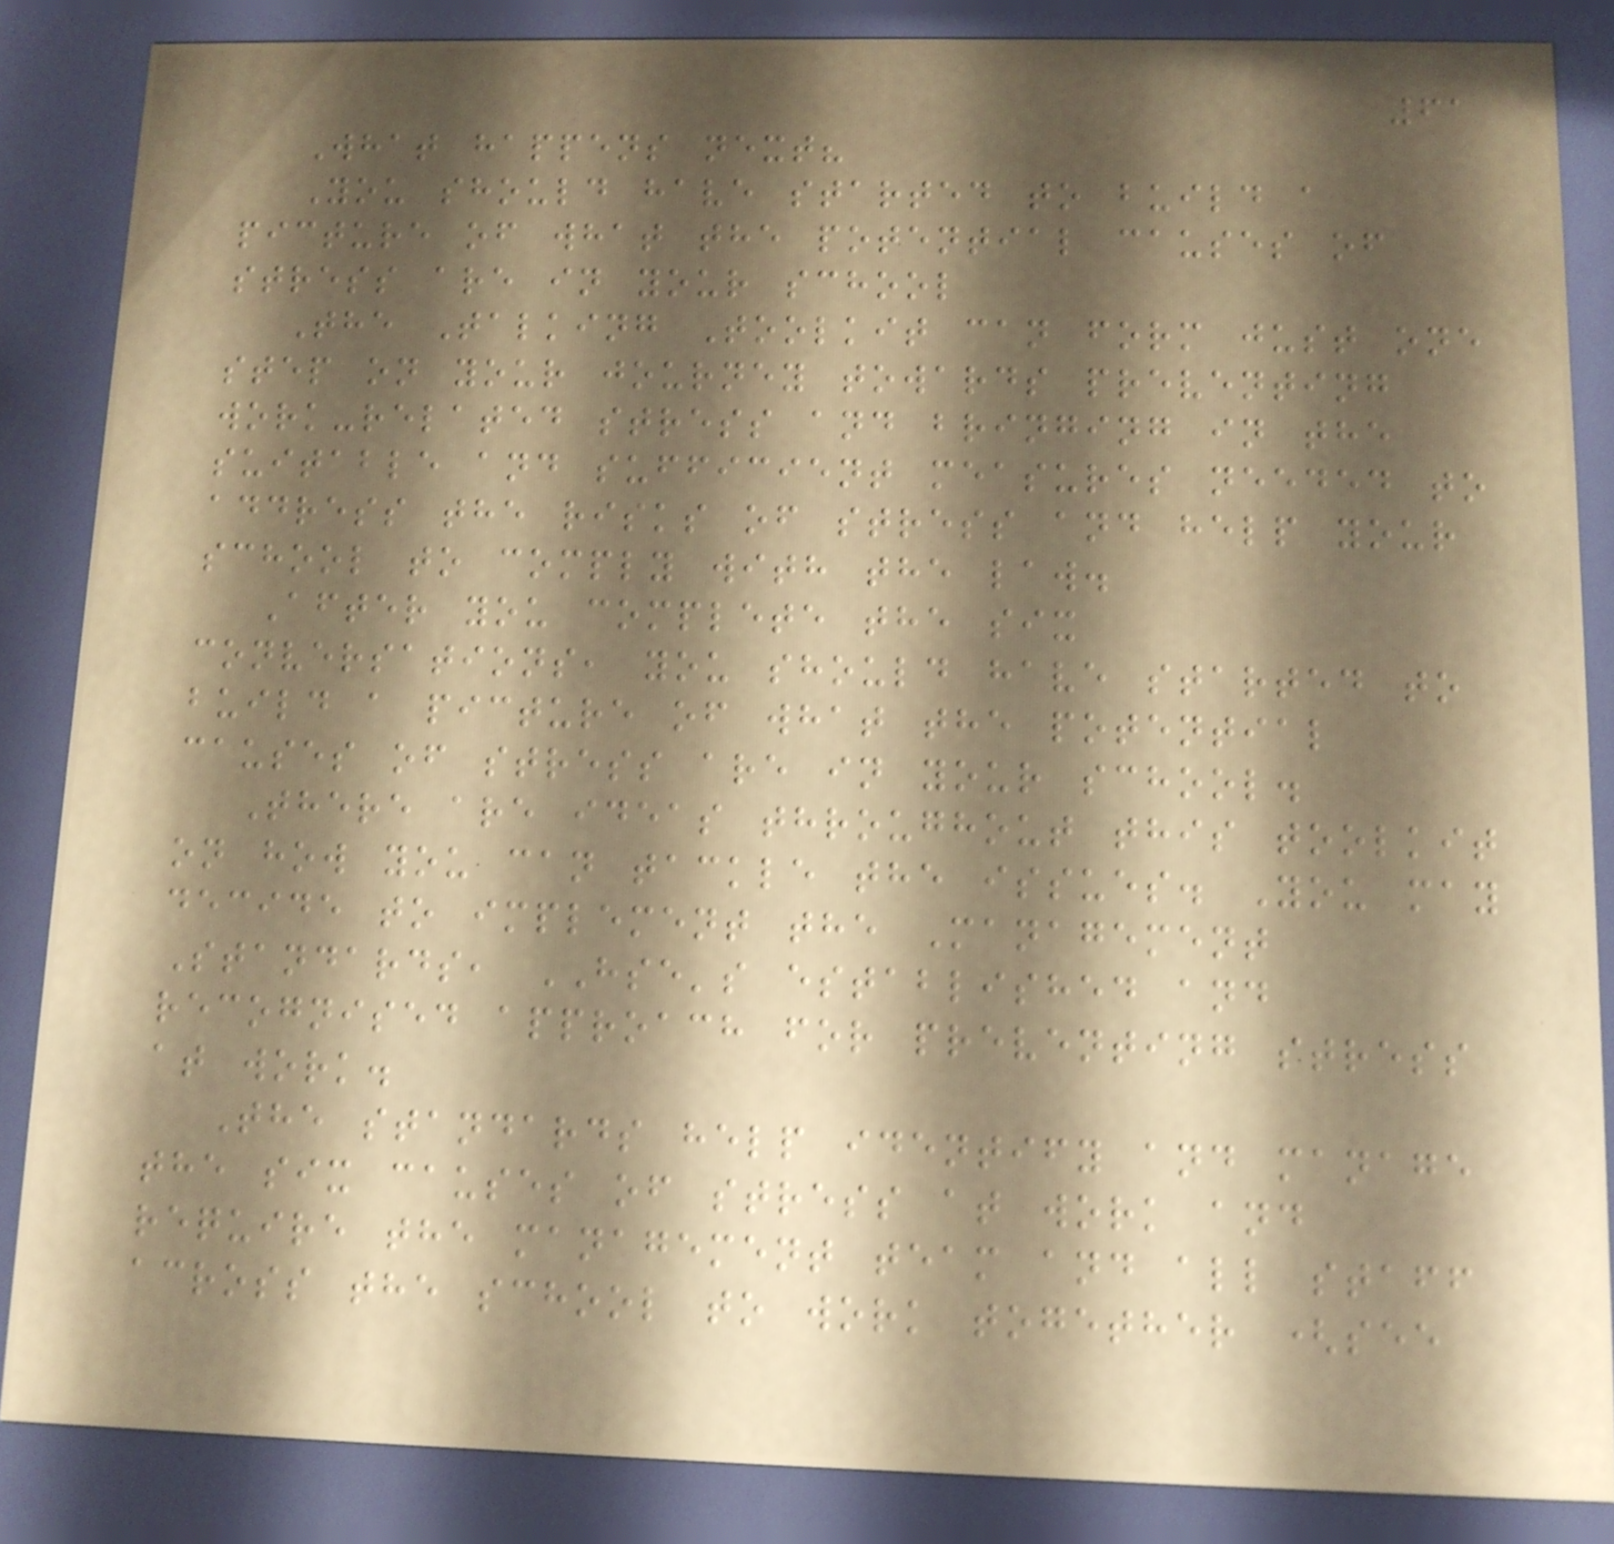61
What happens next?
You should have started to build a
picture of what the potential causes of
stress are in your school
The Talking Toolkit can form just one
step on your journey towards preventing
work-related stress and bringing in the
suitable and sufficient measures needed to
address the risks of stress and help your
school to comply with the law.
After you complete the six
conversations, you should have started to
build a picture of what the potential
causes of stress are in your school.
There are ideas throughout this toolkit
on how you can tackle the issues. You may
decide to implement the Management
Standards, HSE's established and
recognised approach for preventing stress
at work.
The standards help identify and manage
the six causes of stress at work and
require the management team and all staff
across the school to work together (see
